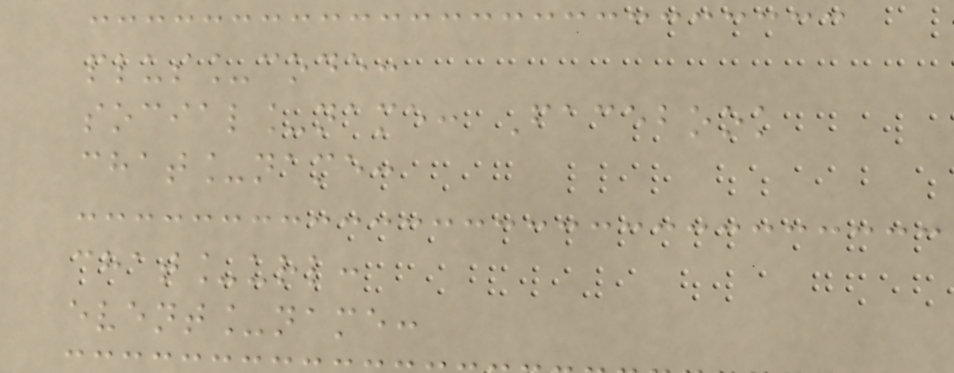plus_code:
social_name: Facebook
chat_name:
chat_url:
event_name:
